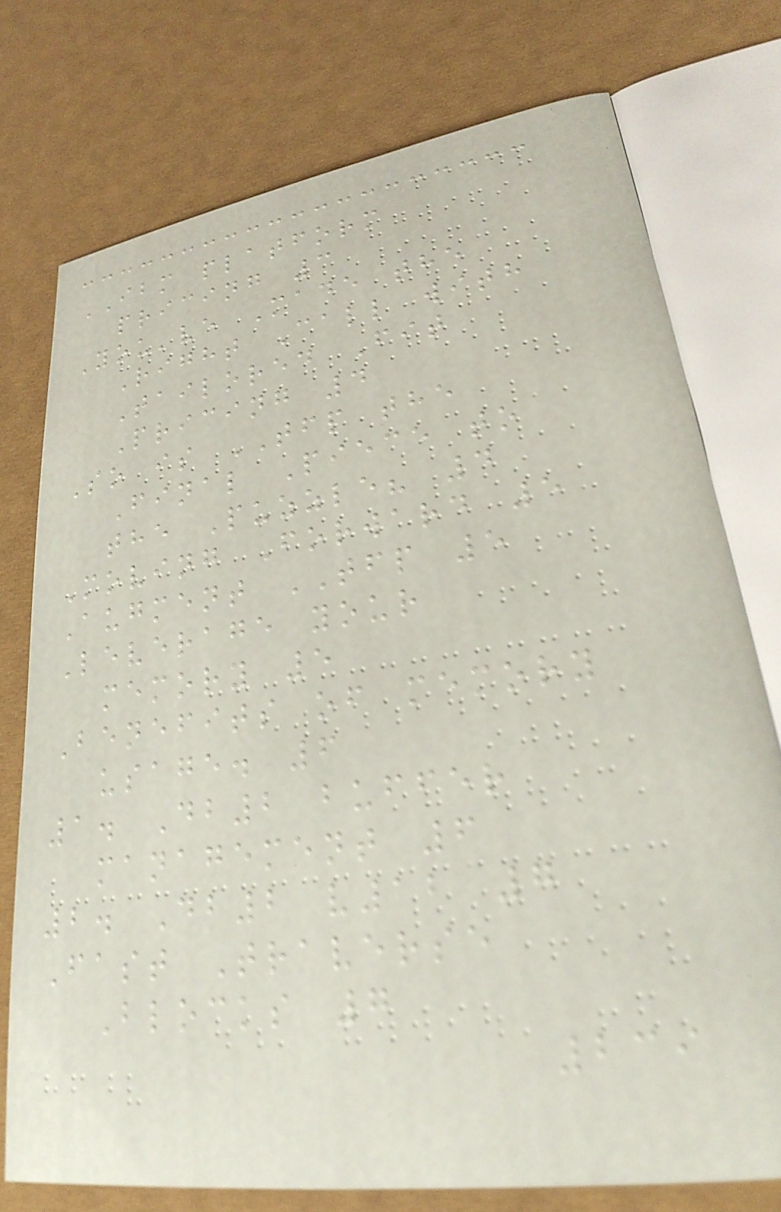IBM platform
pricing 3
You've Made the
Right Call with
Tailored Fit
Pricing 4
So is TFP the
Final Piece to
the Puzzle? 4
Moving Forward 5
Augment TFP 5
Leverage your
memory 5
Benefits of memory
usage. 6
1. Db2 buffer
management 6
2. Db2 v12 7
Fast Traverse
Blocks 7
239
